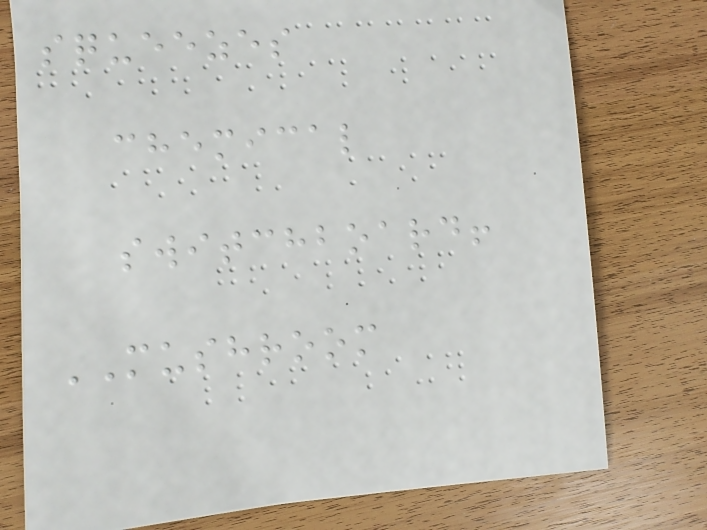squeezes
chemical
switchboard!
MUSHROOM
